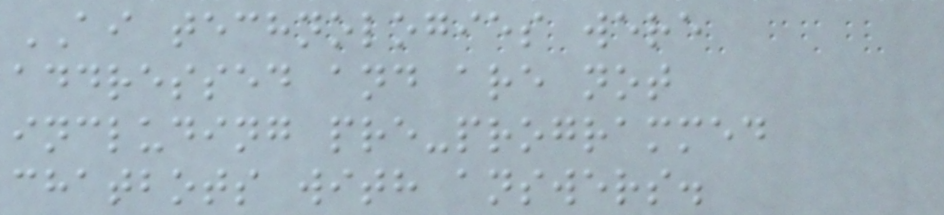AI technologies were
addressed and are not
including pre-programmed
chatbots with answers.
